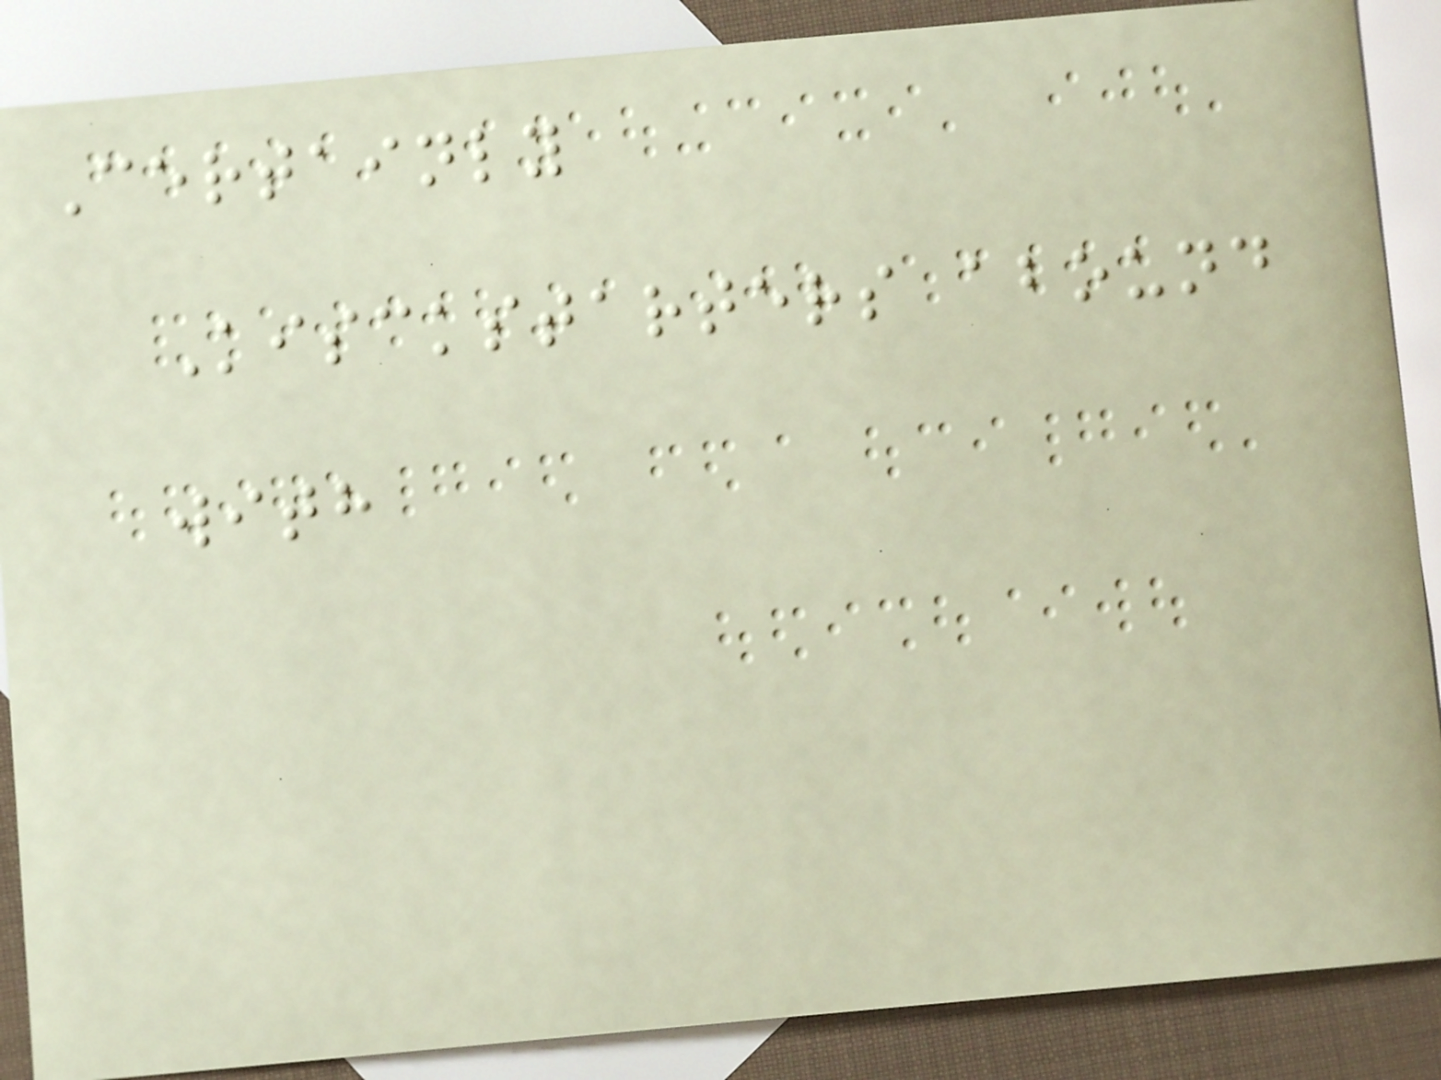Certainly
Kisckstarters abound
with
